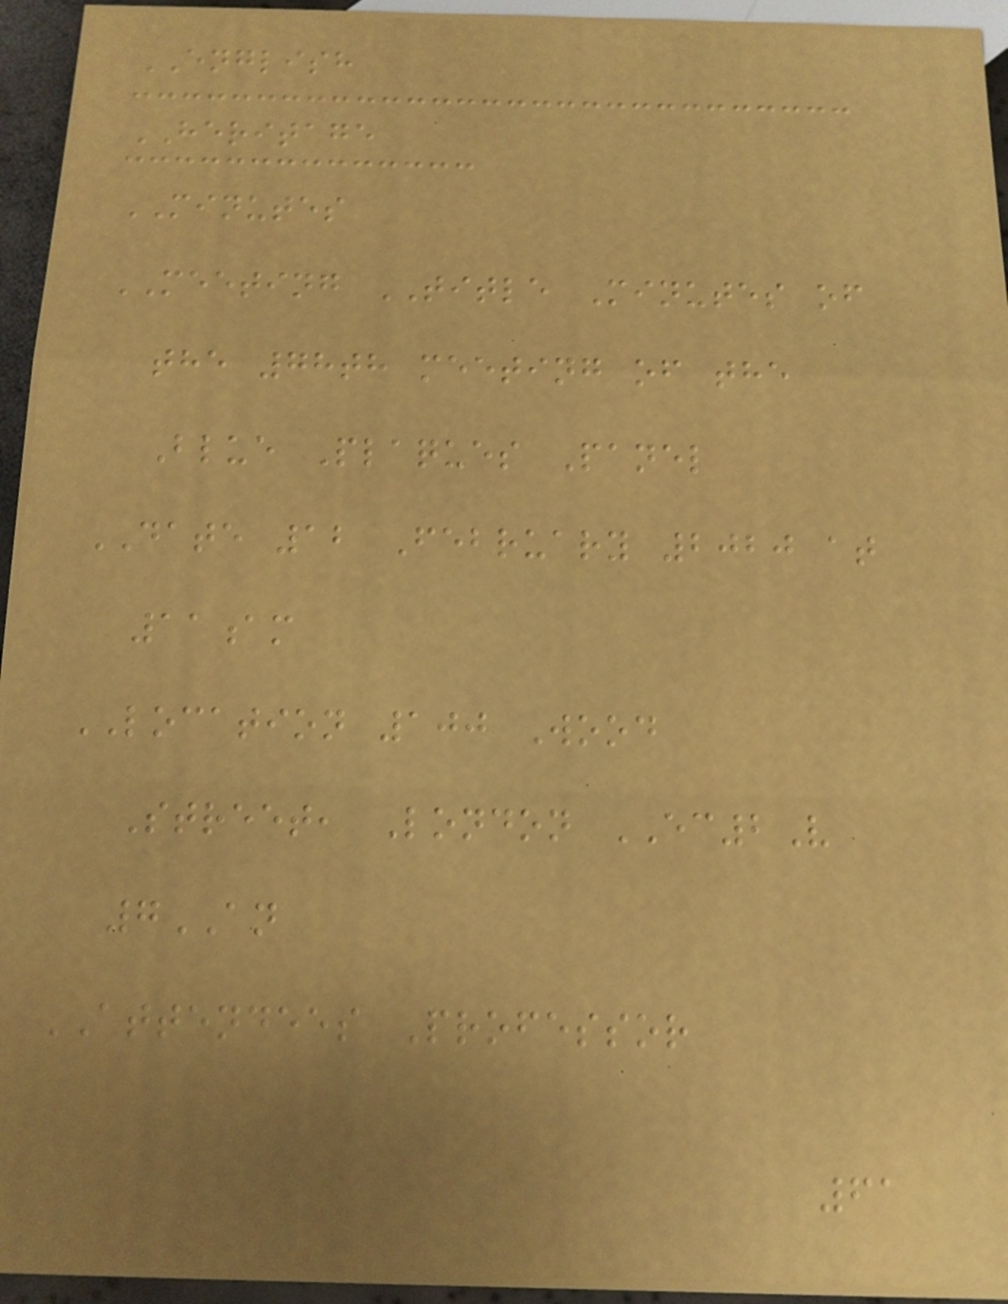ENGLISH
HERITAGE
MINUTES
MEETING TITLE Minutes of
the 78th meeting of the
Blue Plaques Panel
DATE 12 February 2020 at
11am
LOCATION 100 Wood
Street, London EC2V
7AN
ATTENDEES Professor
61
